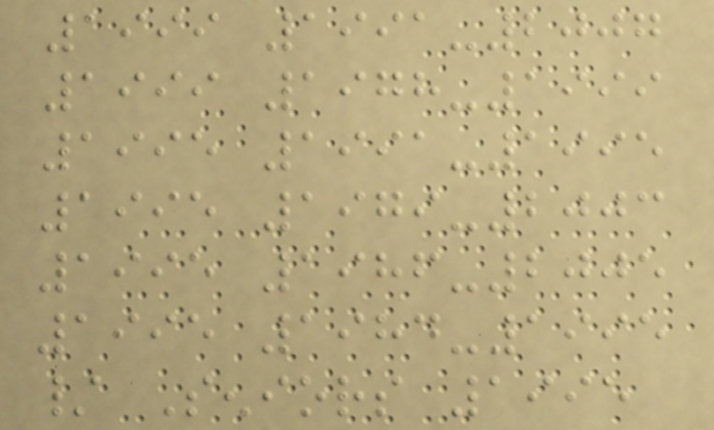1999 1991-2007
1999 1978-1999
1995 1991-1995
1995 1979-2003
1995 1986-2005
1995 1984-1995
/ Seniors 1995
